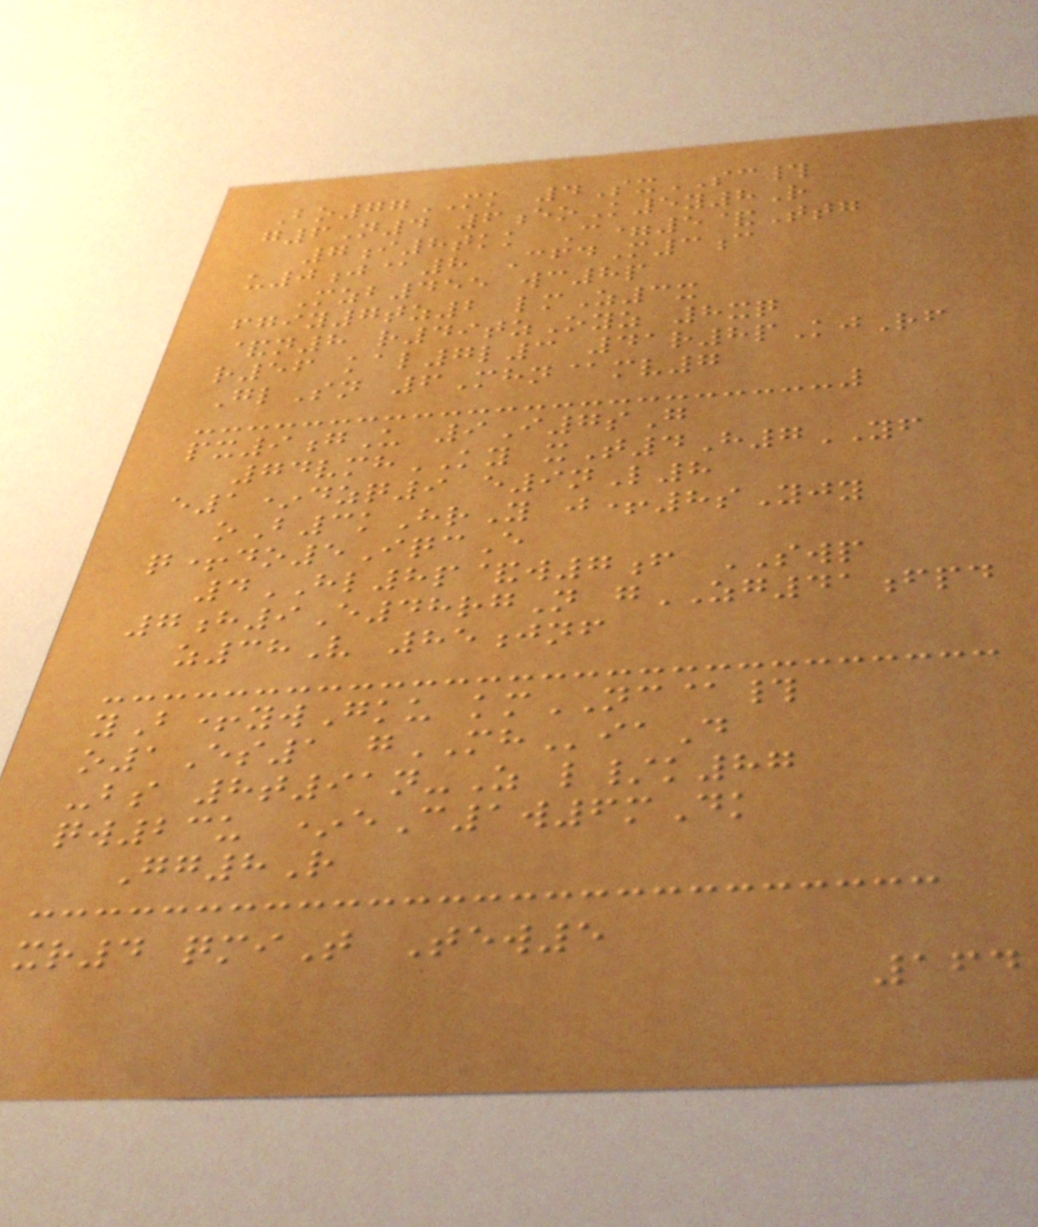Bo77MK 4SxSC#
g6N4 6eoK5y8R
7i8tkk C=5&Ttg
u0j@8 CfdM3c
Mzb455 wc8p
fgiy7tz2 lmZ3x
&n8 r49tzOyz 8xq
r56 kal7l3 41r8pKjRf
GlSn 6Mhn@mv7
px9gU 9I7sG
74vmhKY xT4H7YF
e1*dzq9 e9nL8
oB3kHrY j+8sYjy
q+do5IqcE
4HL8p&w7f SWP
7h9E48rgN gZG41fpd
z38V 85jnf
yB+ywGku kmNC@#
o1Es1 gMHiaD
-bs 8t91n-Z l/k87
qw23u *eC1w6mDk
Gg8R
xr4 qmiT Tew5
164
